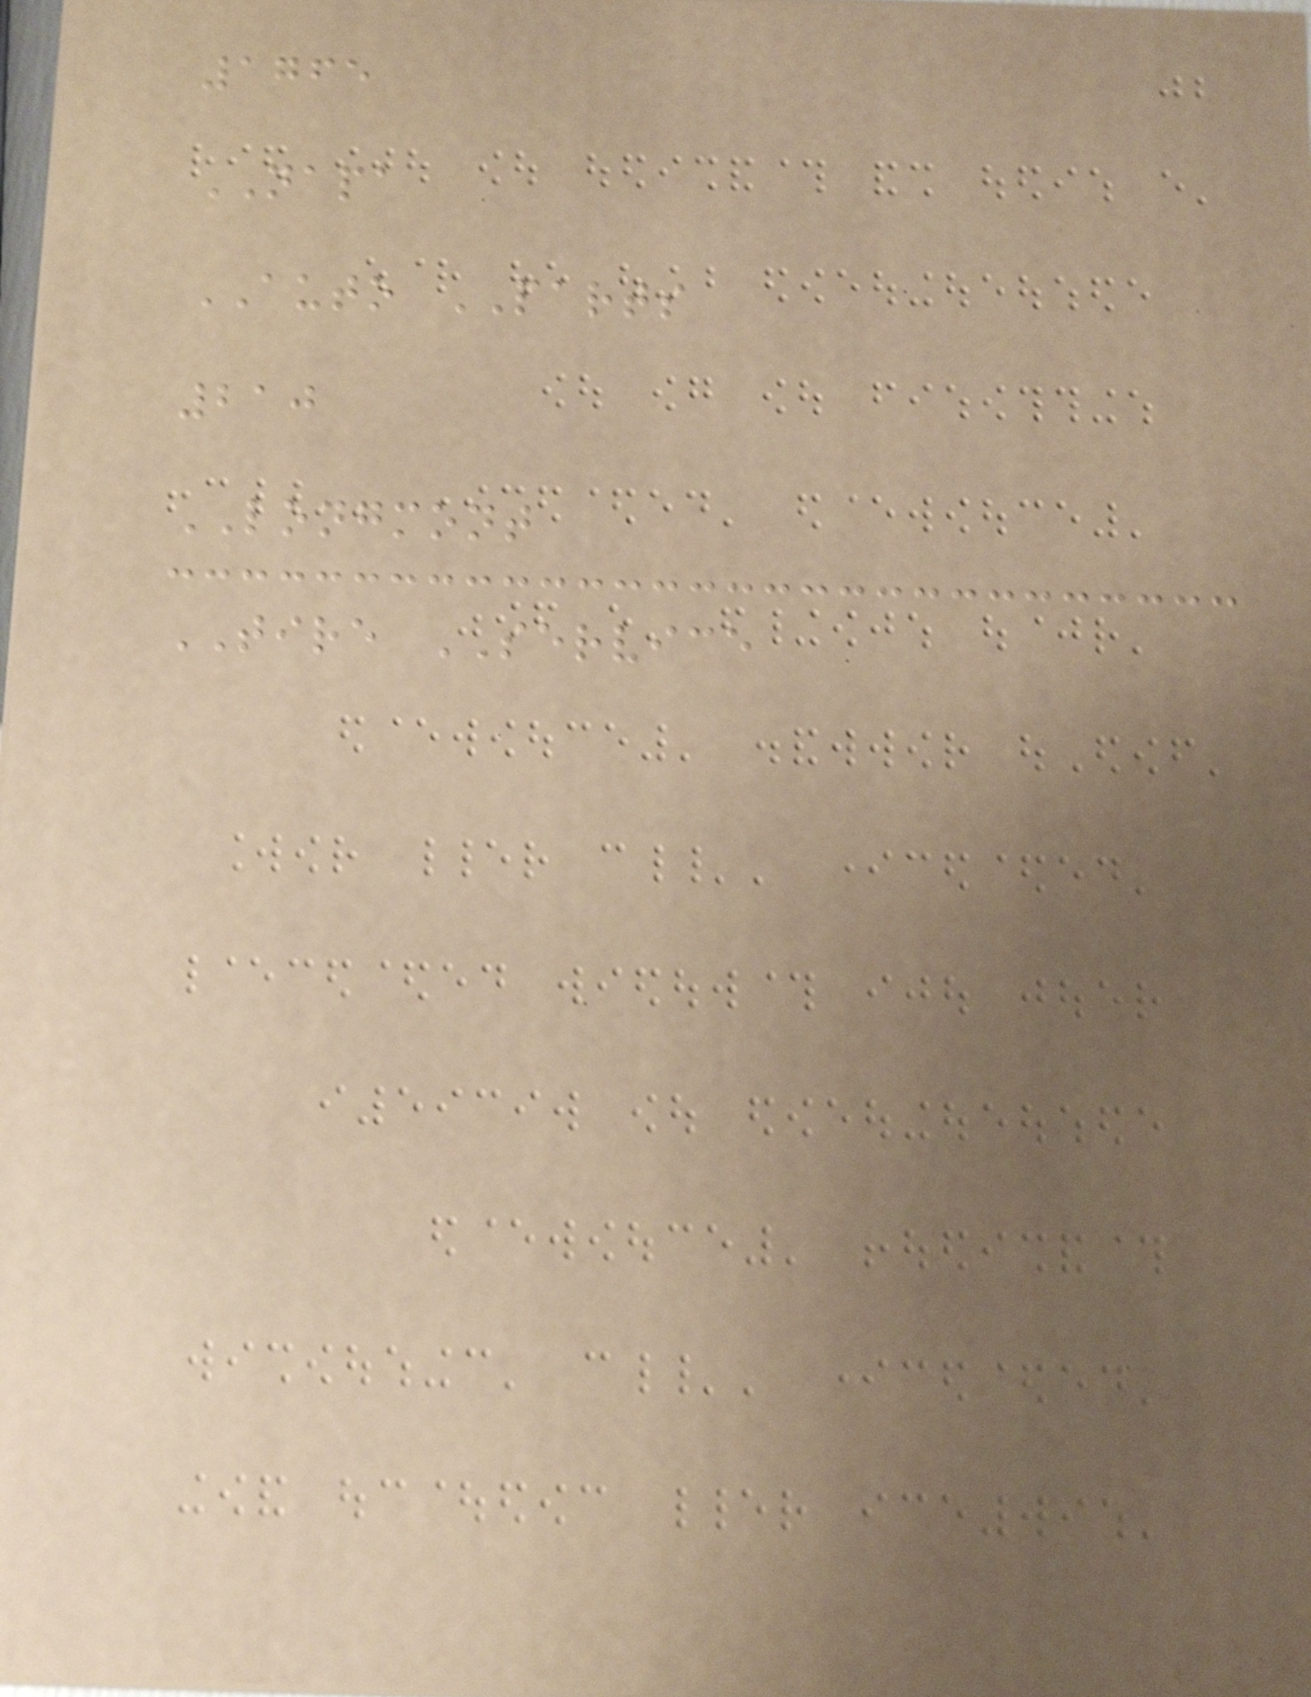1765
NAPA
AUTO PARTS
210
LONGMONT
TIRE SERVICE
